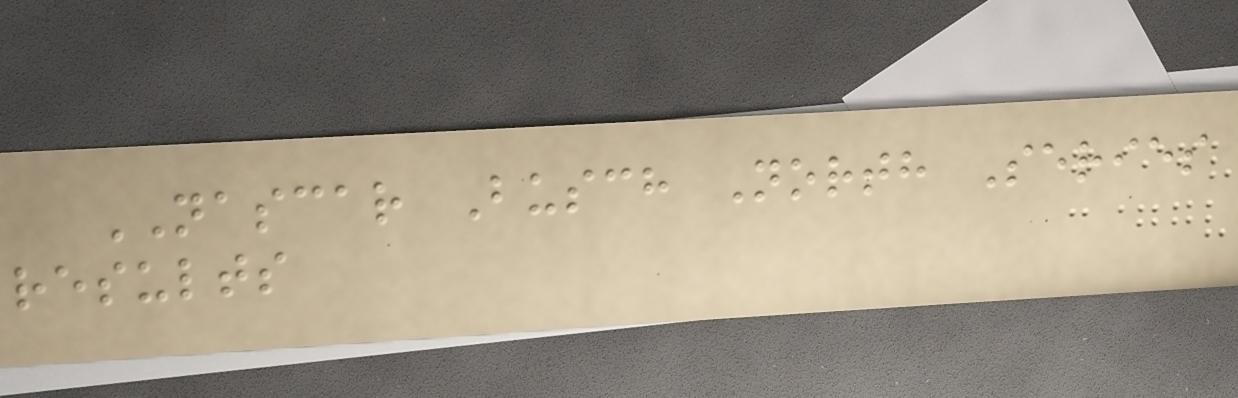NASCAR Busch North Series
results
